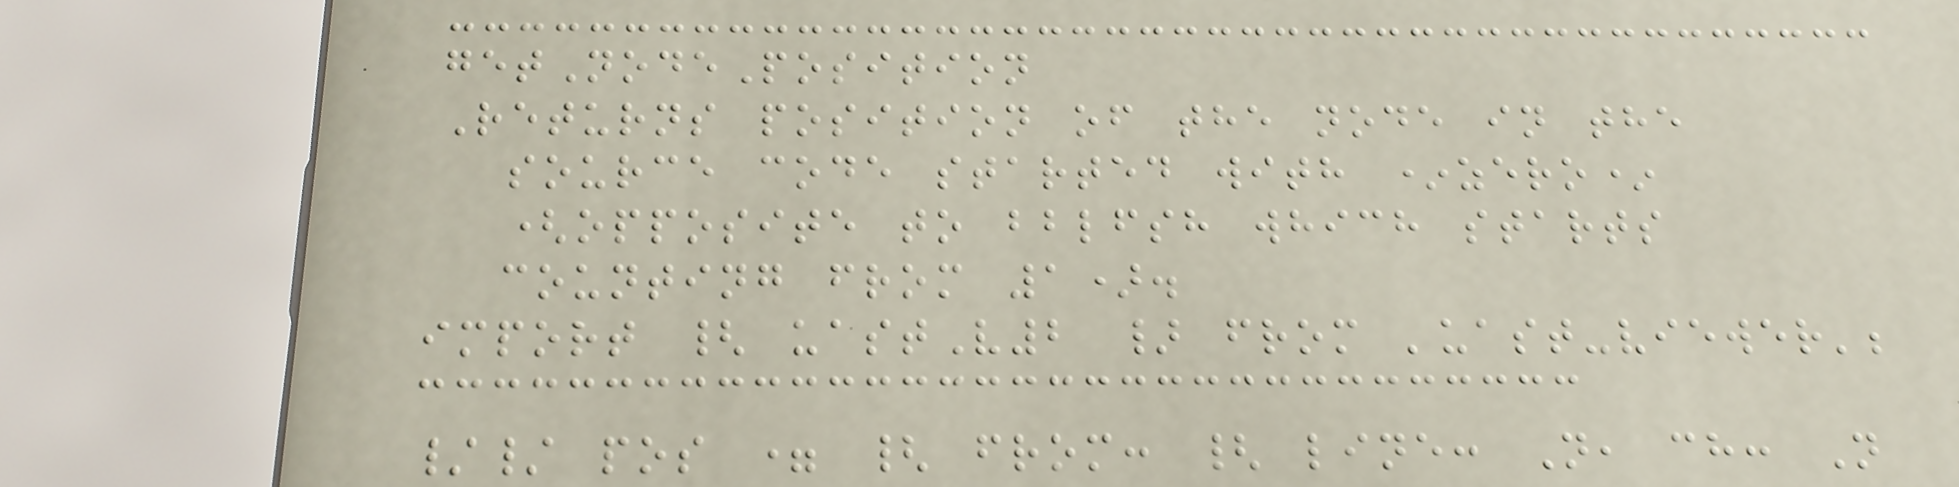getNodePosition
Returns position of the node in the
source code started with *zero*
(opposite to bblfsh which starts
counting from 1).
import { uastV2 } from 'uast-viewer';
// pos = { from: { line: N, ch: N
